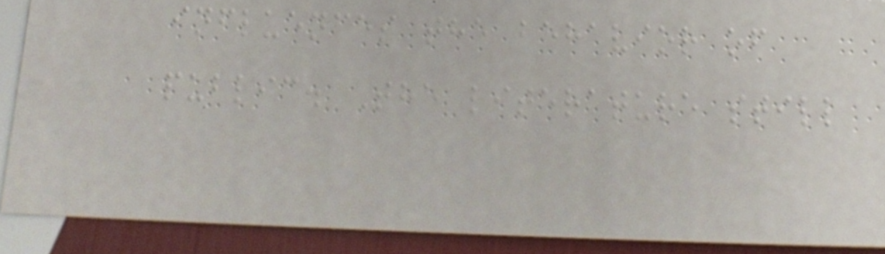influences the behavior of
public. The literature still
